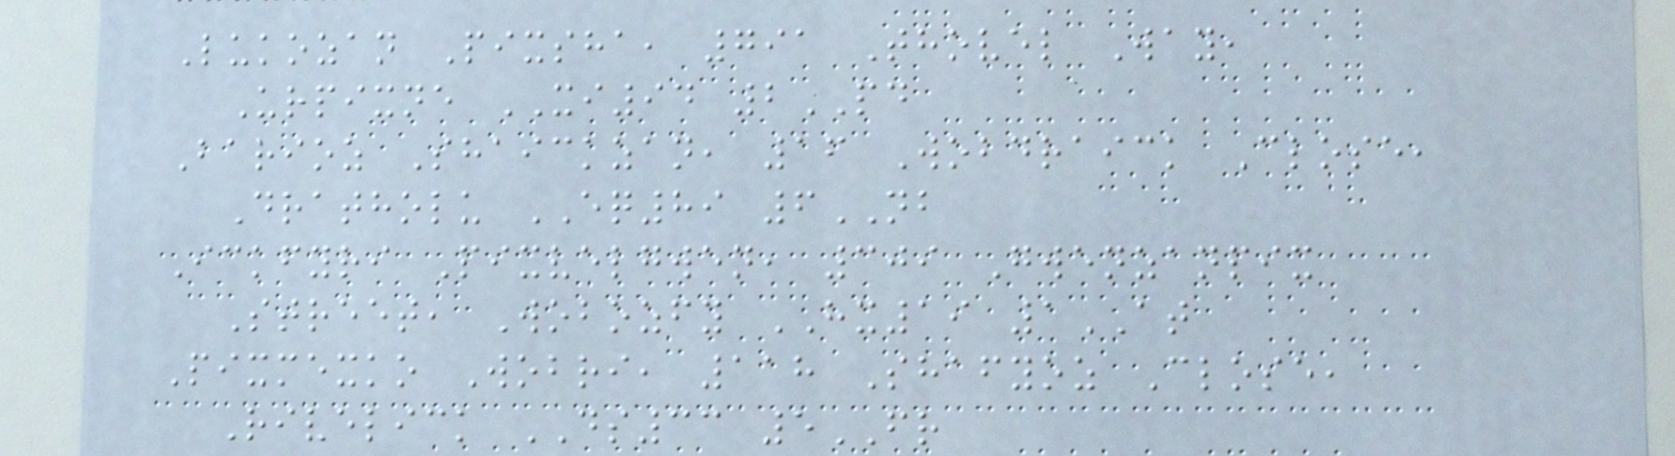Lukozan Pixsha, 791 Thovel Way,
Urpixne XI94 2PD
Barioz Shaickzan, 16 Wobdraick Close,
Dratholu EQ89 6NB
Ickfyri Pixvelgwen, 309 Gwenzanpix
Street, Wobozfy HX19 1AT
Pixmexko Wobri, 118 Shafyoz Close,
Rivelick DS33 5FR
